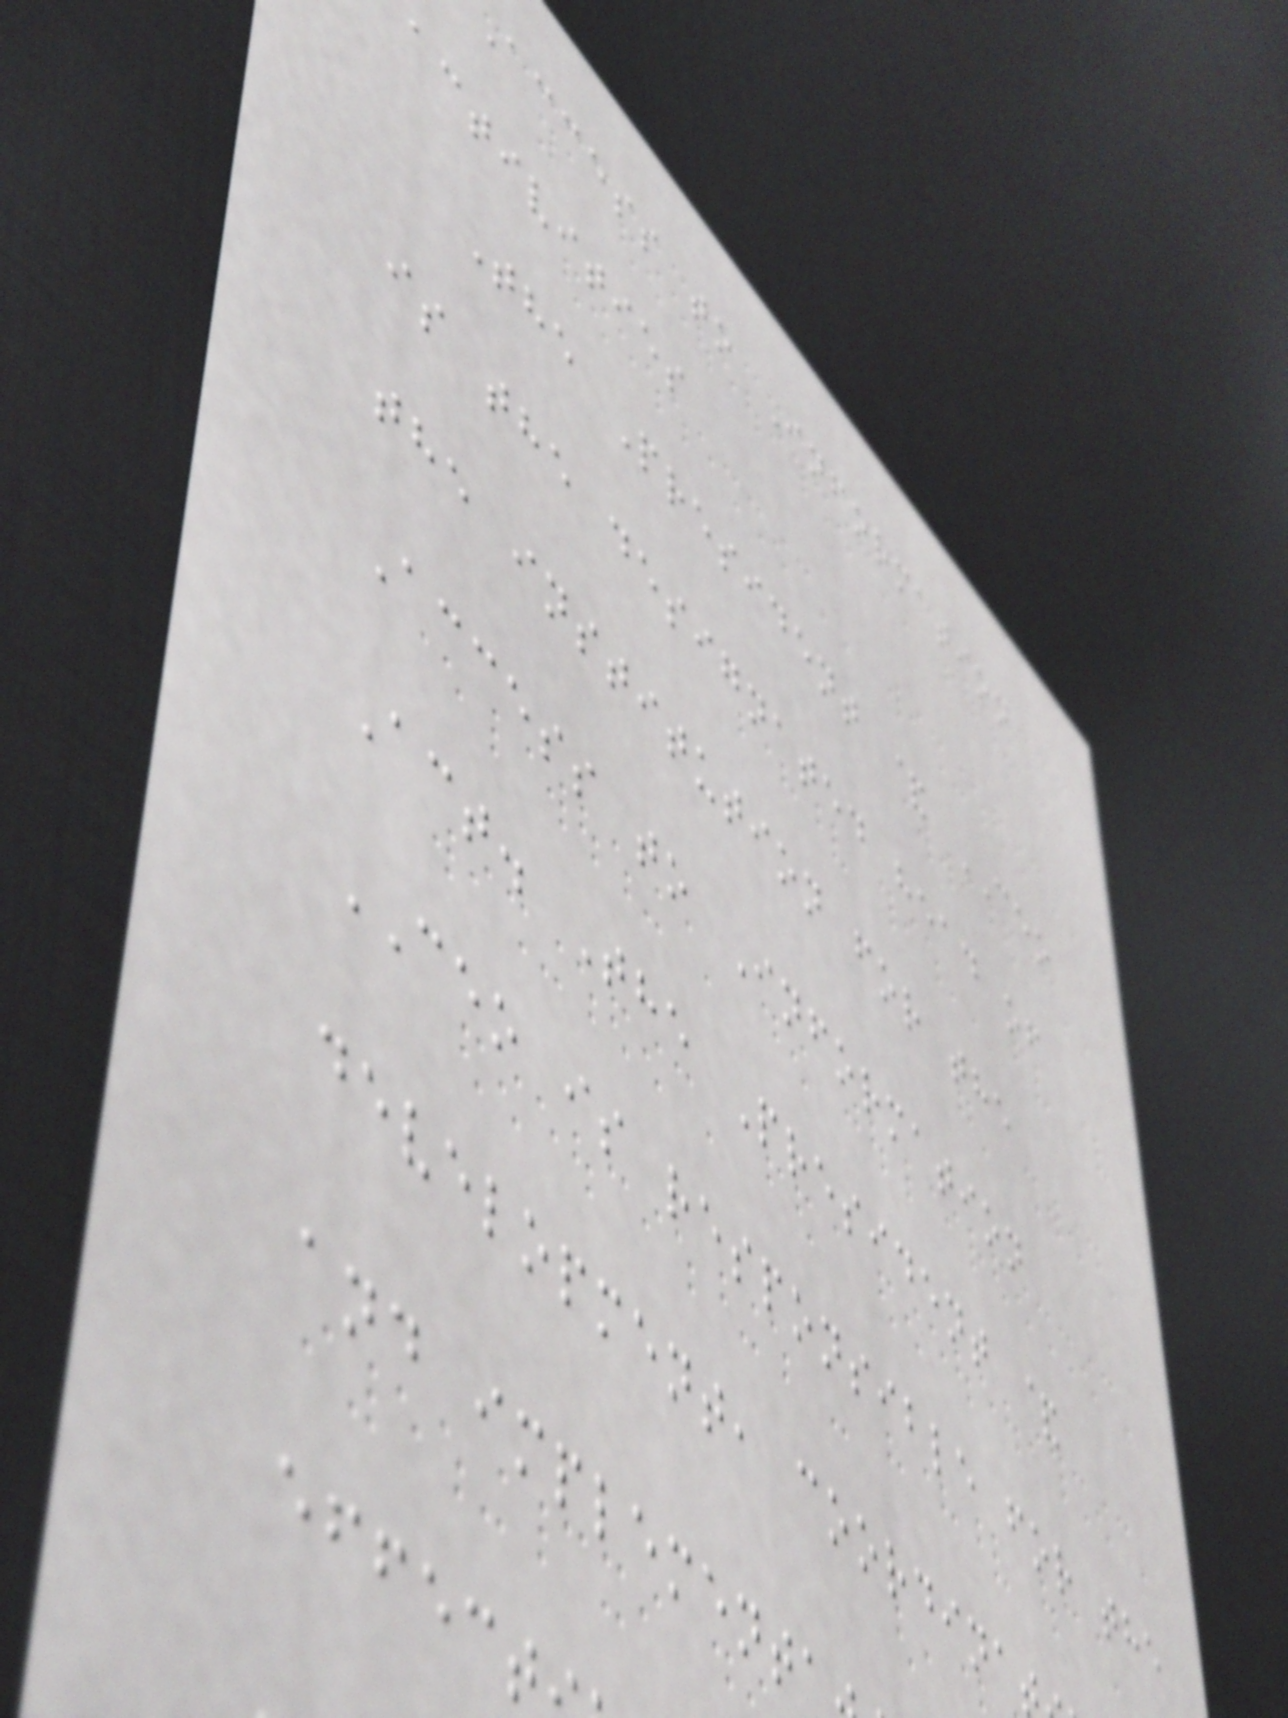access to Information
activities
The President & CEO
is the designated head of
the institution for the
Access to Information
Act. The President &
CEO is responsible for the
development, coordina
and implement
effect
